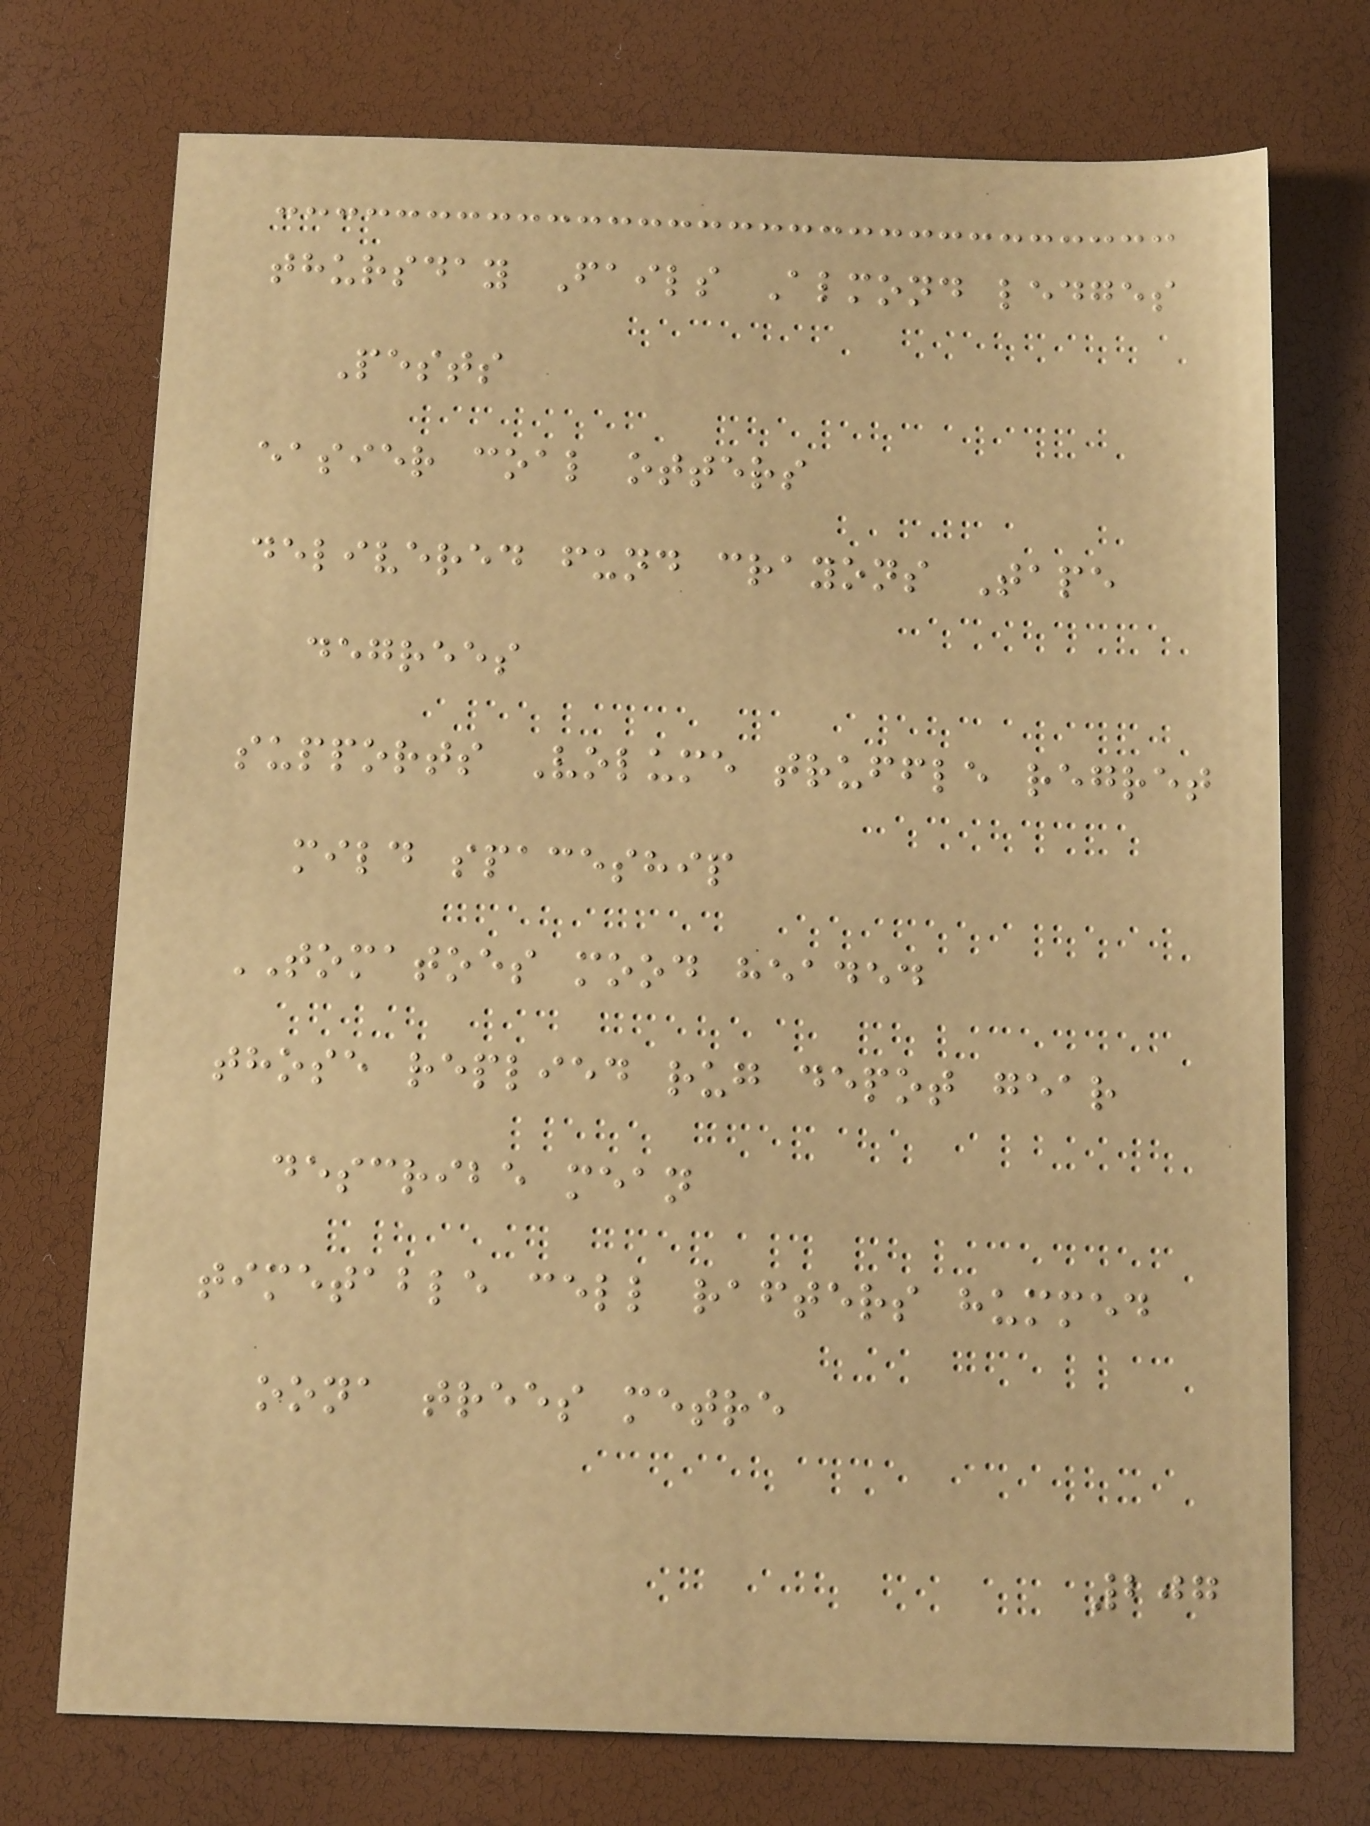thursday Fails Almond ledges
Pests
easier coal otters
delivered fund crayons Tape
degrees
supports Volume truffle regret
mild spaceship
TOMATOES mood headed
those replied rug depot gear
describe mean
timetable cell rafters hummed
oona trees metre
207
